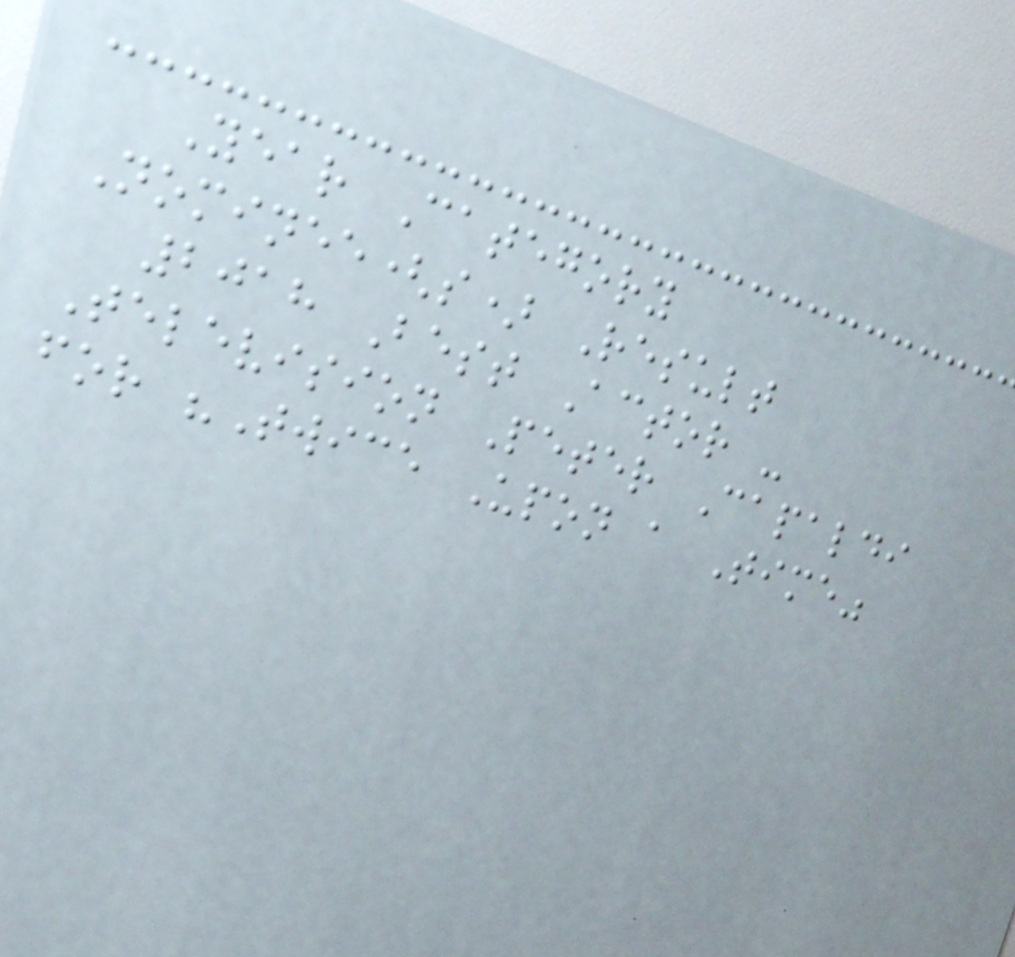Year Category
Nominee(s) Result
2018 Best Actor -
Television Peter Capaldi
for "Twice Upon a Time"
